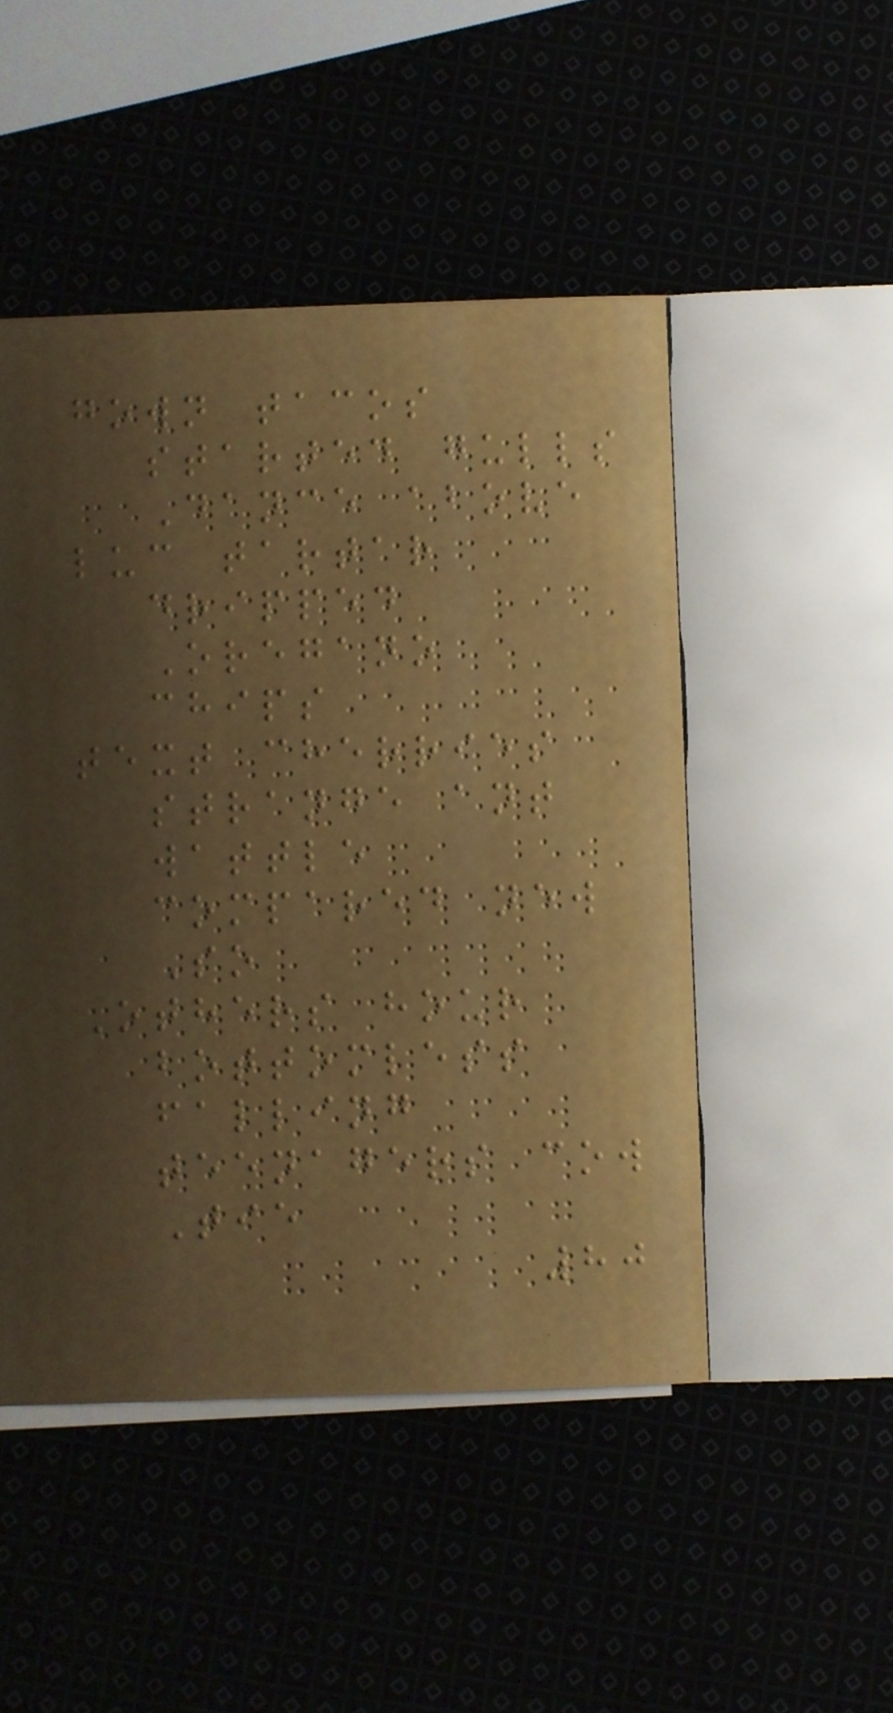gown tacos
started gulls
Dance above
luc tartar
dripped
Oregano
chips
text cherries
strange ant
wattle
compared new
So
Others hour
bottomless
falling
teenagers cow
Tie
80
